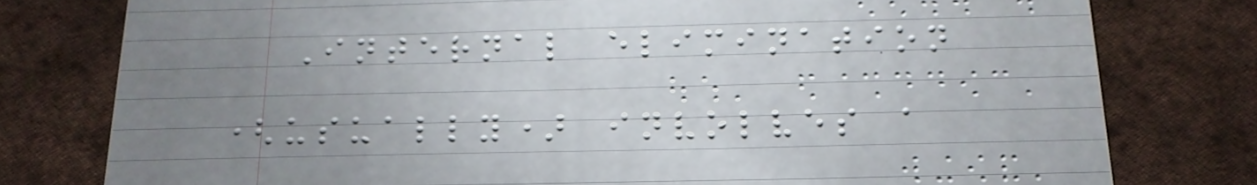Internal elimination
(usually) involves a
